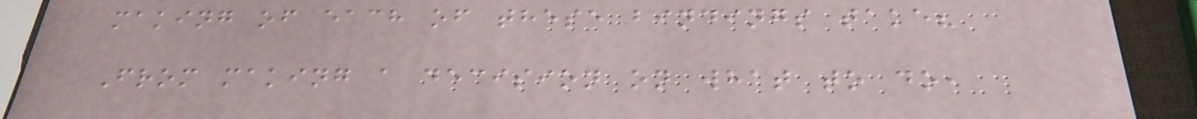making of each of these bindings take?
From making a decision on what to do,
